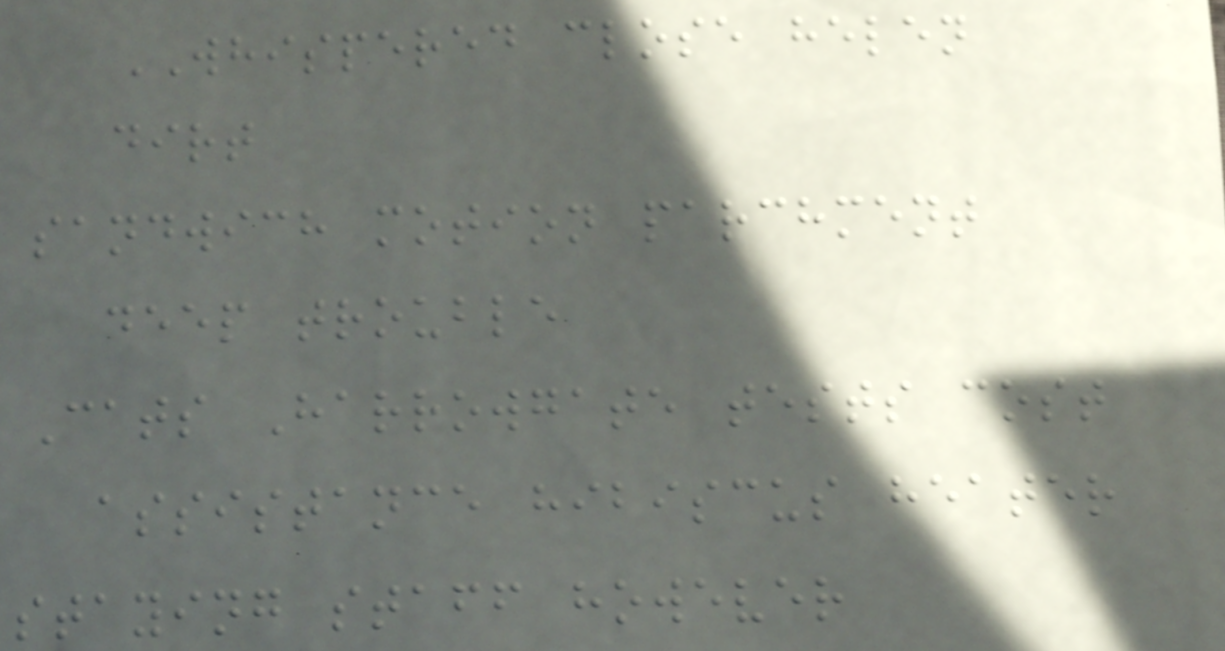WHISPERED close helen
dirt
sandwich motion parchment
deep trouble
Cats Harrowgate tests cost
assistance hibiscus heater
staying staff however
